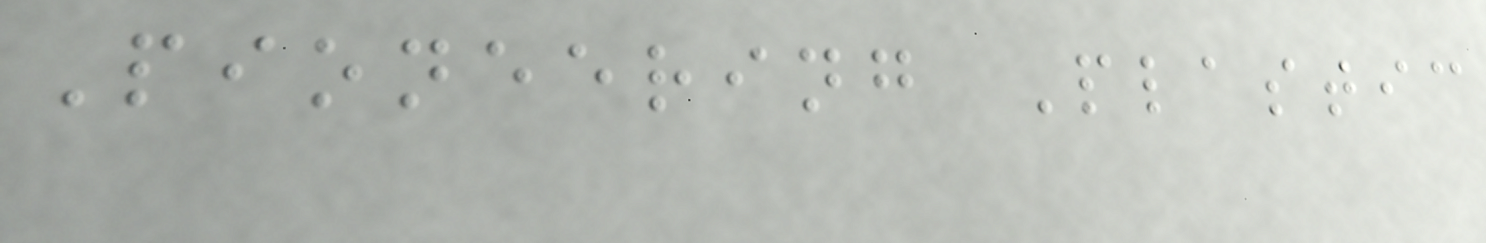Pioneering Plastic
